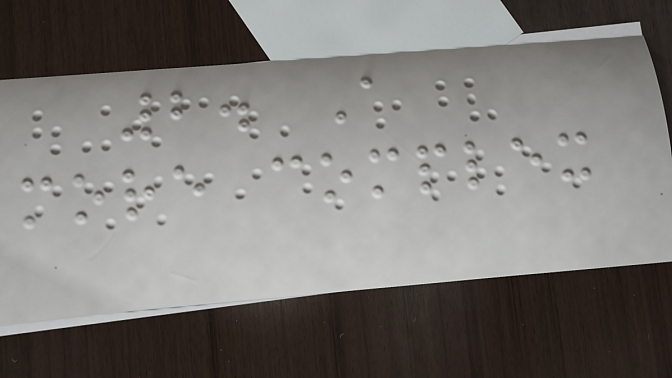2. A
more complex
